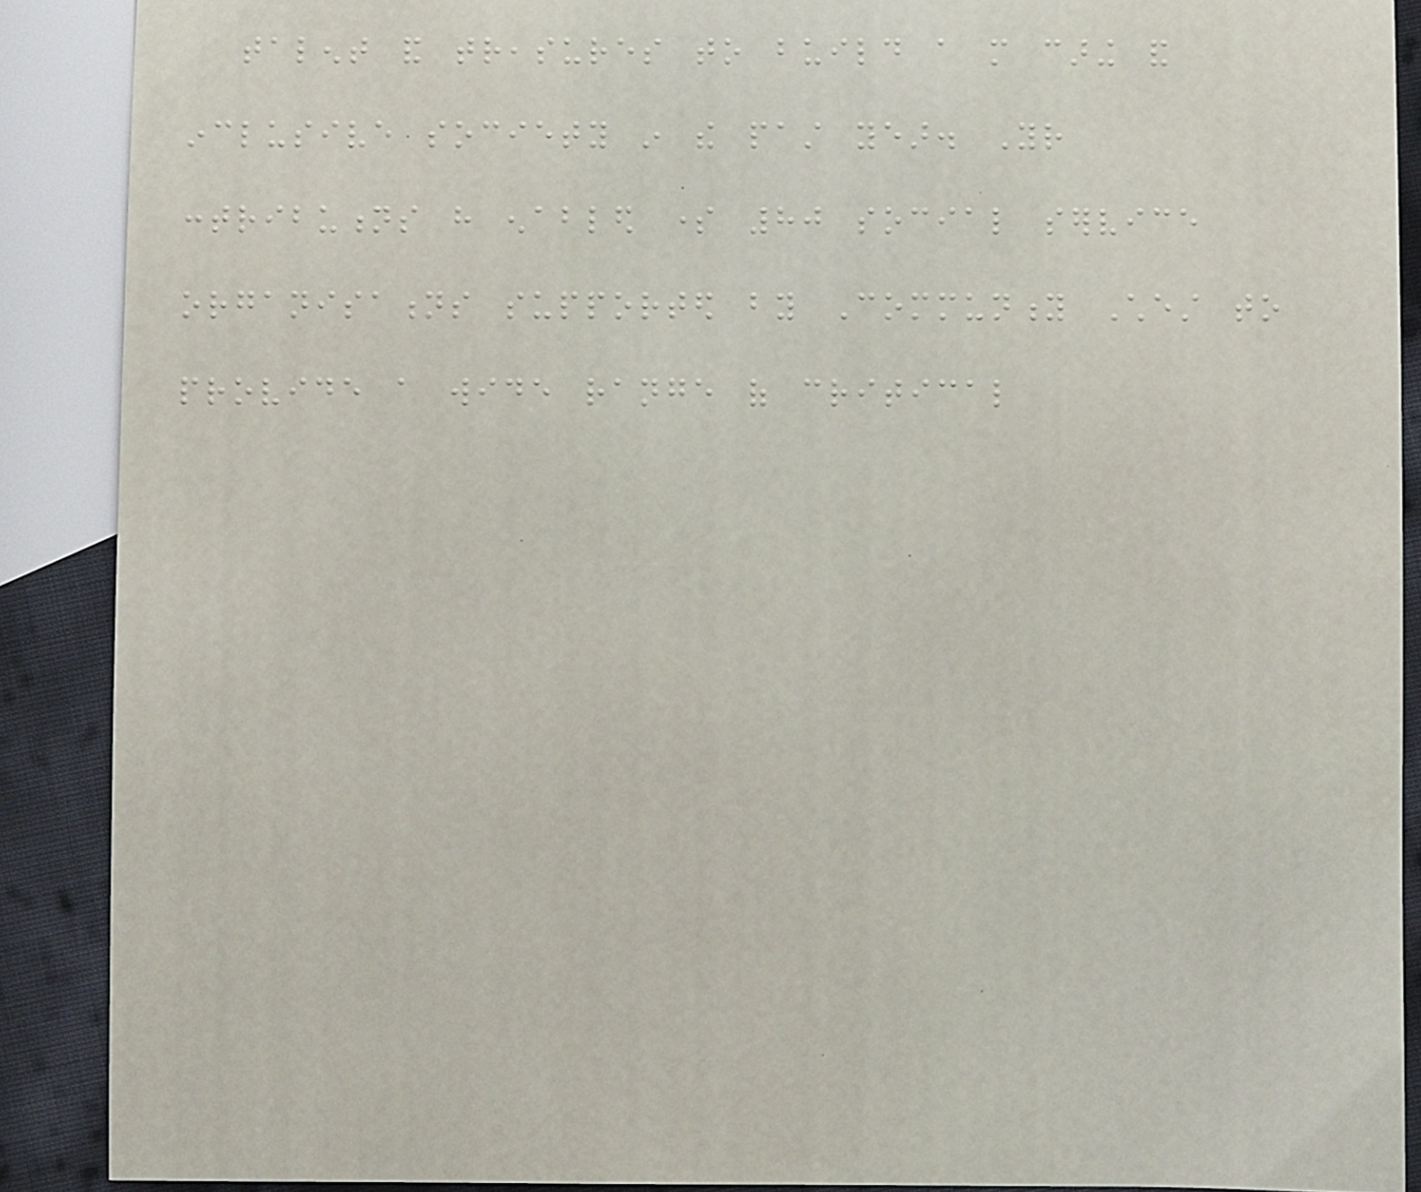talent and treasures to build a more caring and
inclusive society in the past year. Your
contributions have enabled some 80 social service
organisations supported by Community Chest to
provide a wide range of critical
